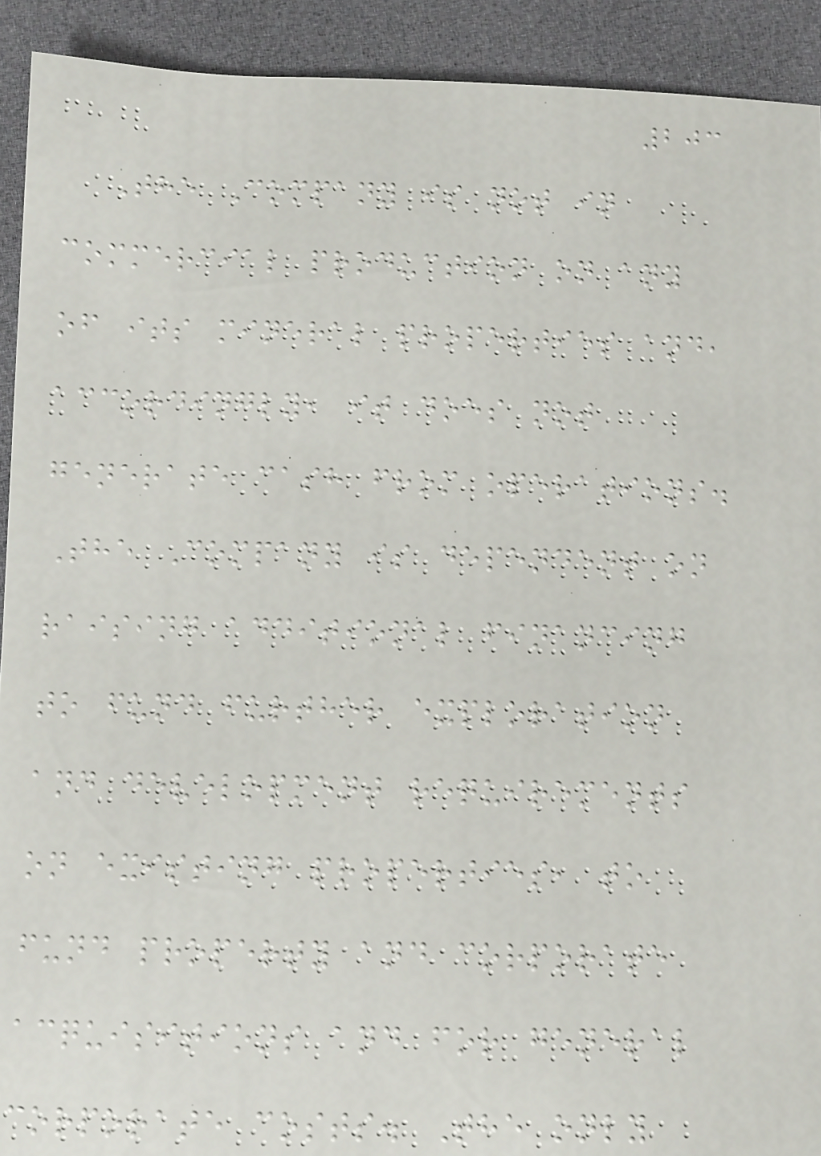203
The Company is not in
commercial production on any
of its mineral properties and,
accordingly, it does not
generate cash from operations.
The Company is dependent on
raising additional financing
to fund further exploration
and development requirements
on existing properties, to
fund property and corporate
acquisitions and for general
corporate costs. The only
